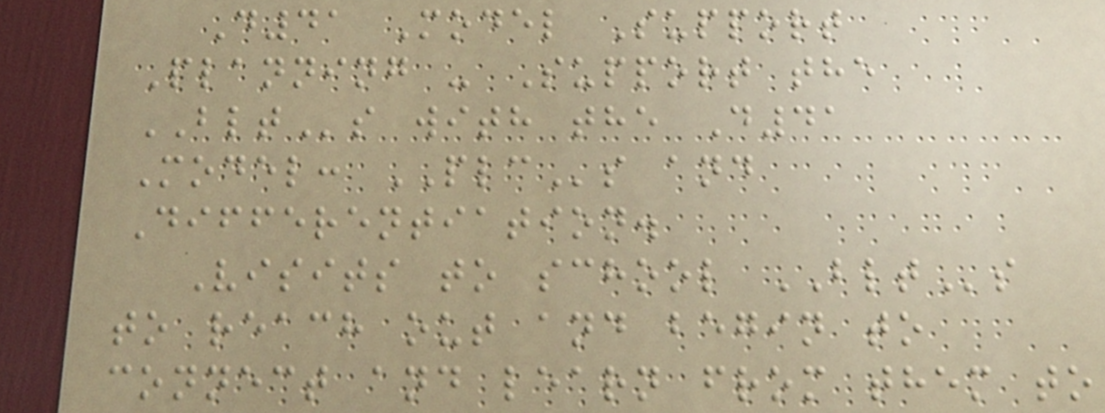D41 Model Support
Planning - Support the
BLTs with the D41
Model: PLCs and
Differentiation.
Visits to school BLTs
to reach out and begin to
connect and learn from them to
